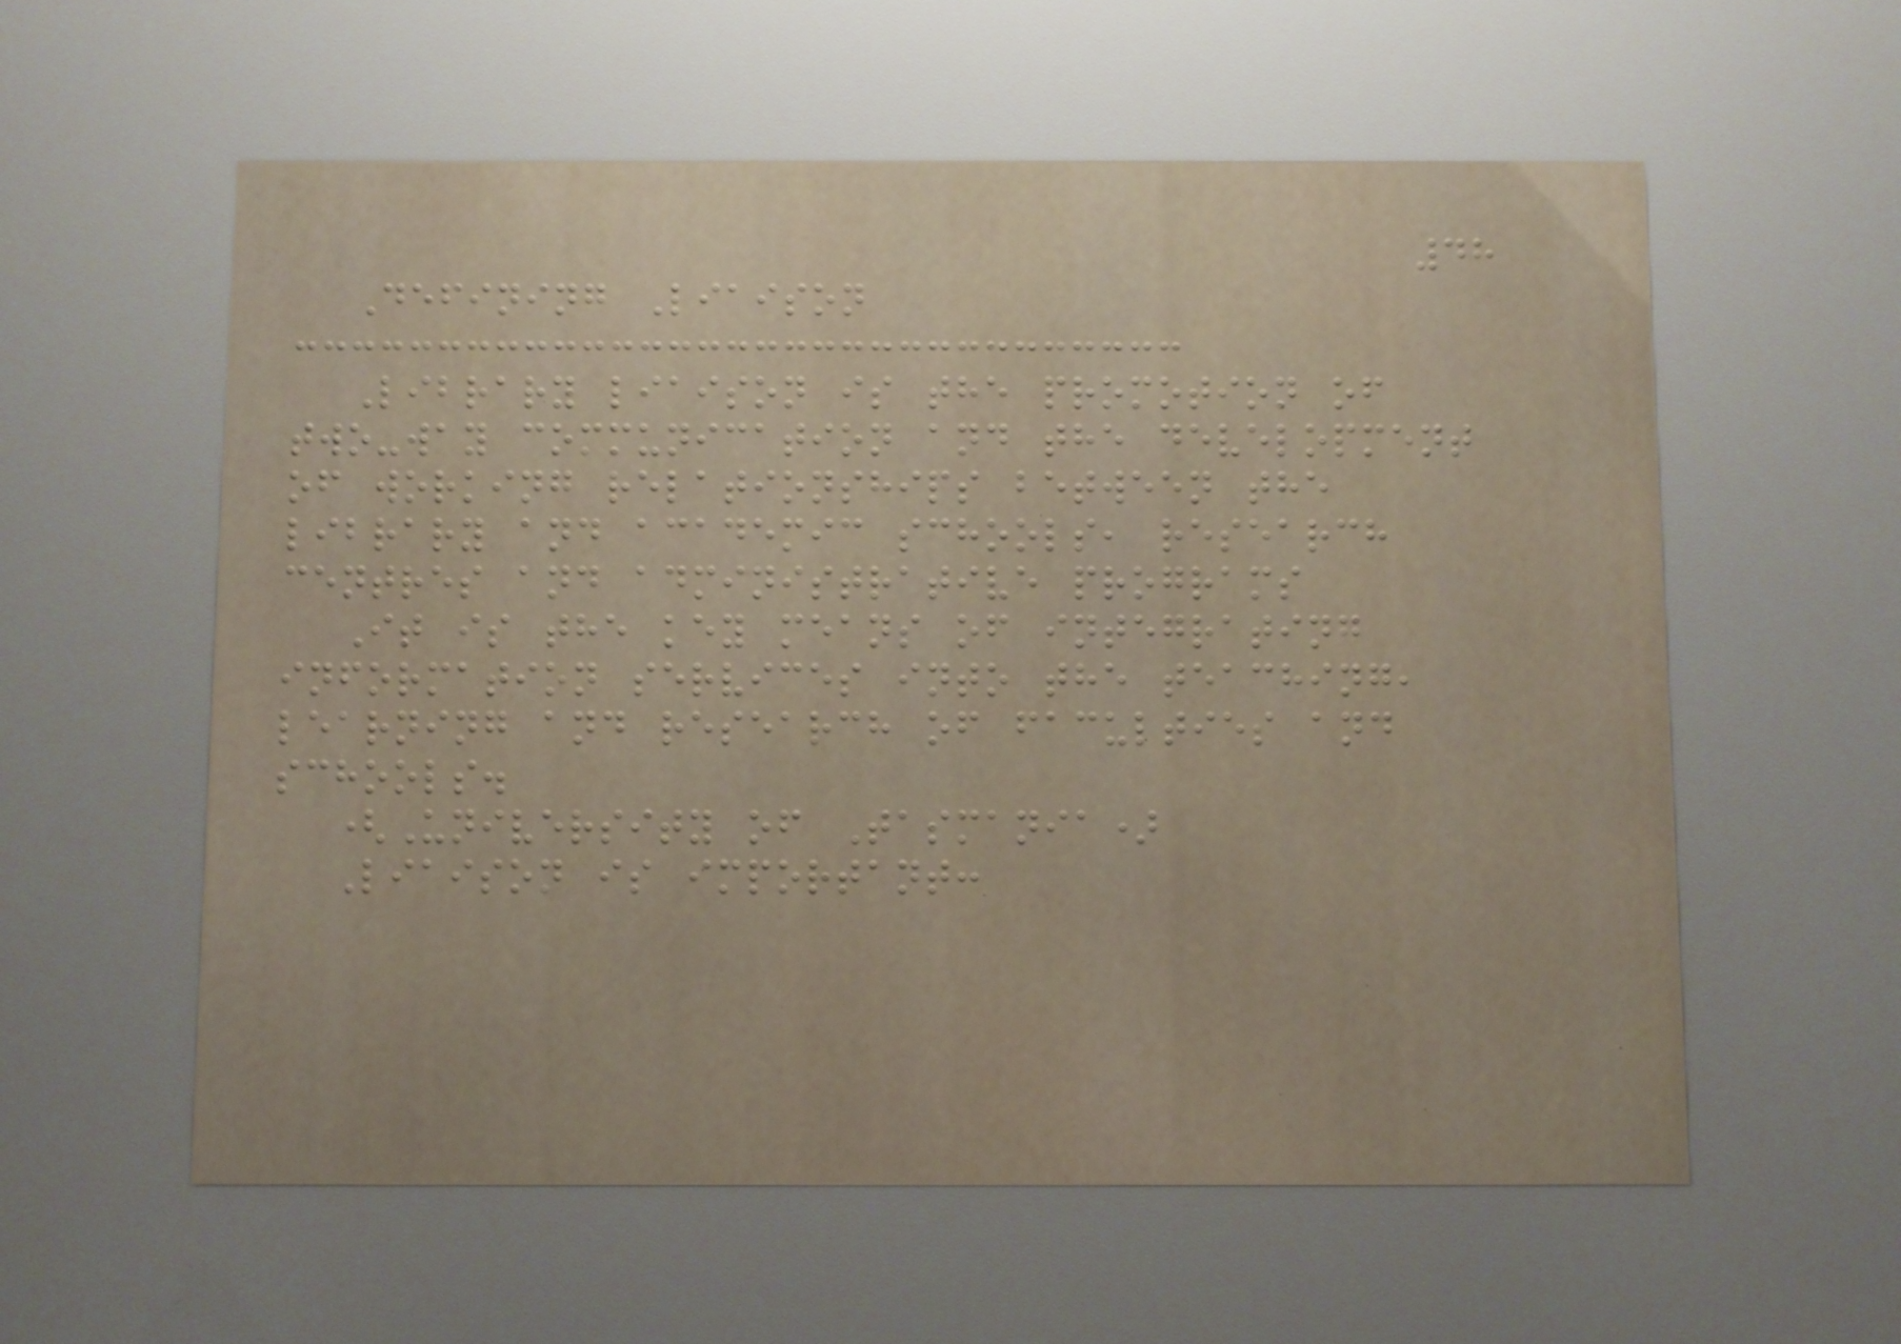48
Defining Liaison
Library liaison is the promotion of
two-way communication and the development
of working relationships between the
library and academic schools, research
centres and administrative programs
It is the key means of integrating
information services into the teaching,
learning and research of faculties and
schools.
(University of Tasmania)
Liaison is important:
